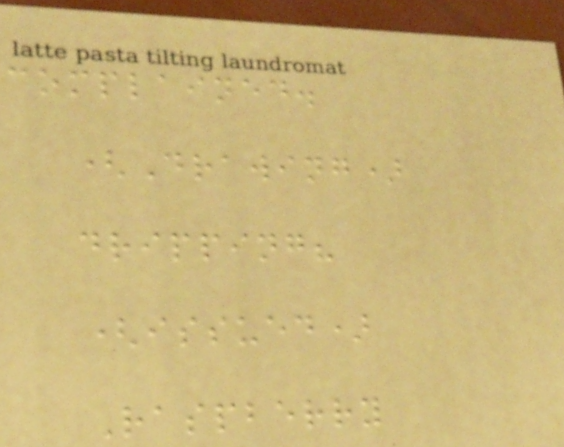complained.
(Drawing)
dripping?
(issued)
Raspberry
